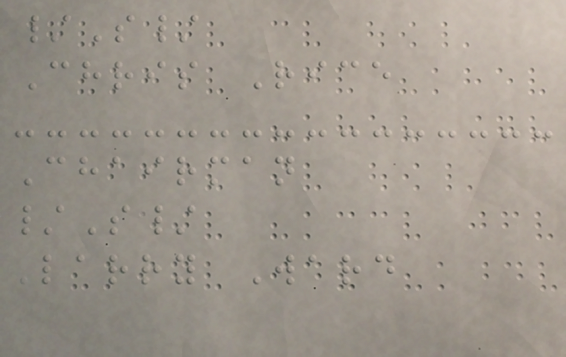/S/
Chris Rice
Chairman
/S/
Larry Ward
